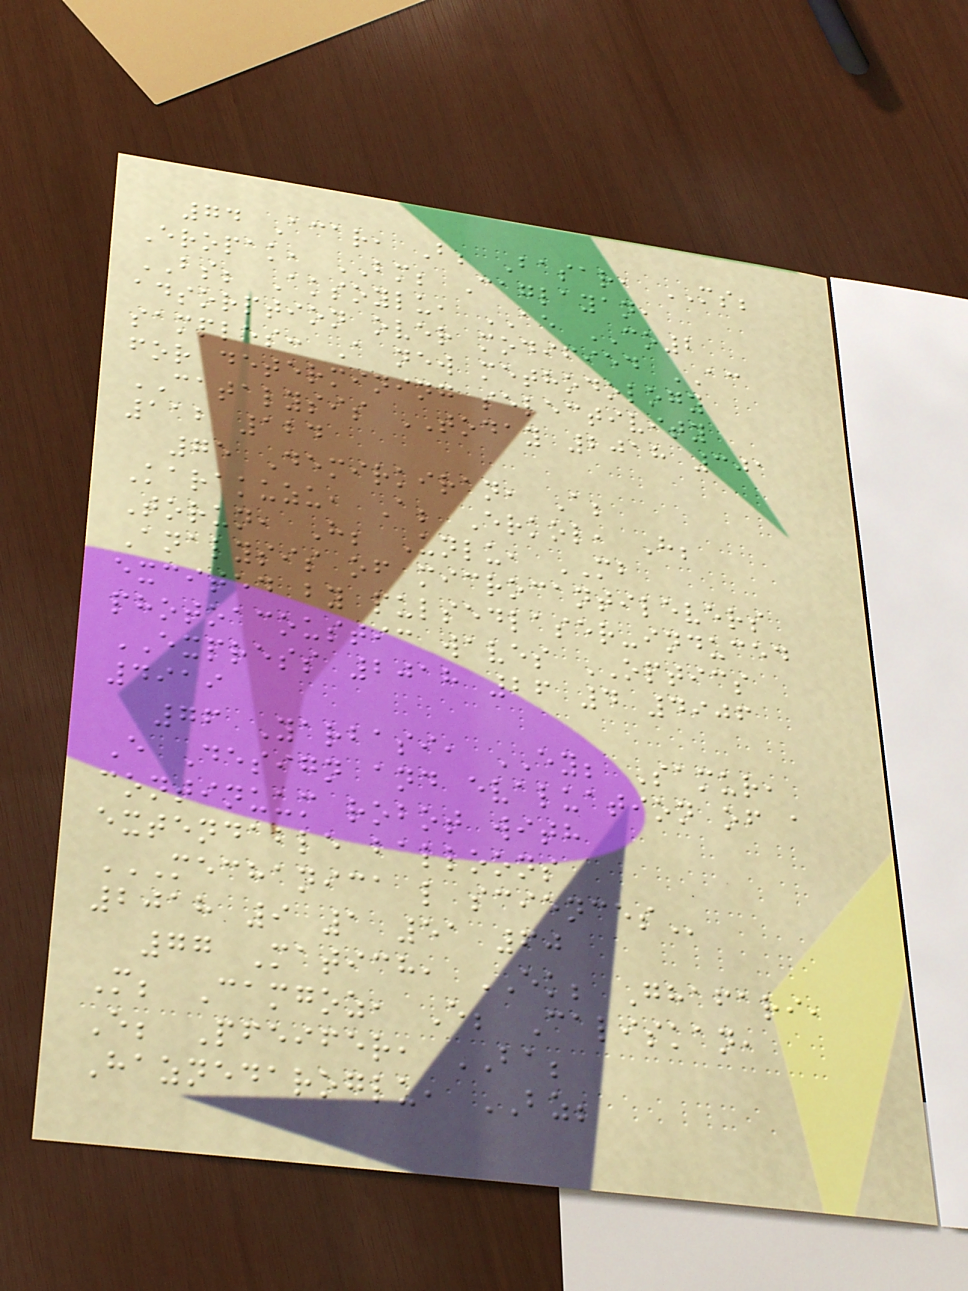74 Acar, B; Basar, MS;
Eropak, BM; Caglayan,
BS; Aksoylu, AE CO2
adsorption over modified AC
samples: A new methodology
for determining selectivity
CATALYSIS TODAY 2018 301
112 124
75 Demirkiran, A;
Karakuzu, A; Erkol, H;
Torun, H; Unlu, MB
Analysis of microcantilevers
excited by pulsedlaser-induced
photoacoustic waves OPTICS
EXPRESS 2018 26 4 4906
4919
76 Yarbasi, EY; Samur,
E Design and evaluation of a
continuum robot with
extendable balloons
MECHANICA L SCIENCES
2018 9 1 51 60
77 Matich, EK; Ghafari,
M; Camgoz, E; Caliskan,
E; Pfeifer, BA;
Haznedaroglu, BZ;
